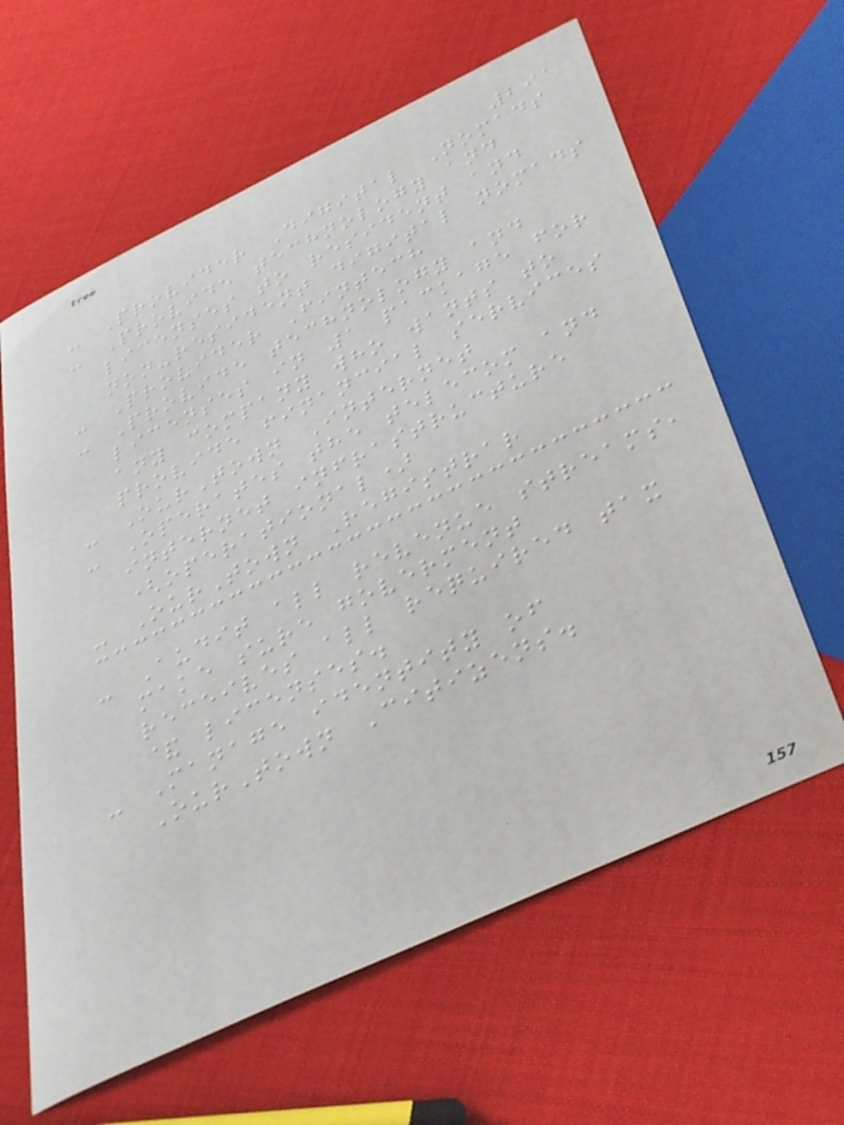291
- Provider Digital Nomads
- Provide technology and
licenses to resident and
non-resident digital nomads
- Provider Fintech
- Provide technology and
licenses in 1 package for
any company who wants to
provide financial services
- OurTown Internet
- Operates the telecom and
internet infrastructure
(operational)
- OurTown Registrar
- Audit all revenue streams,
make sure goverment
receives all required tax
& licenses.
- Manage identity of
OurTown Citizens.
